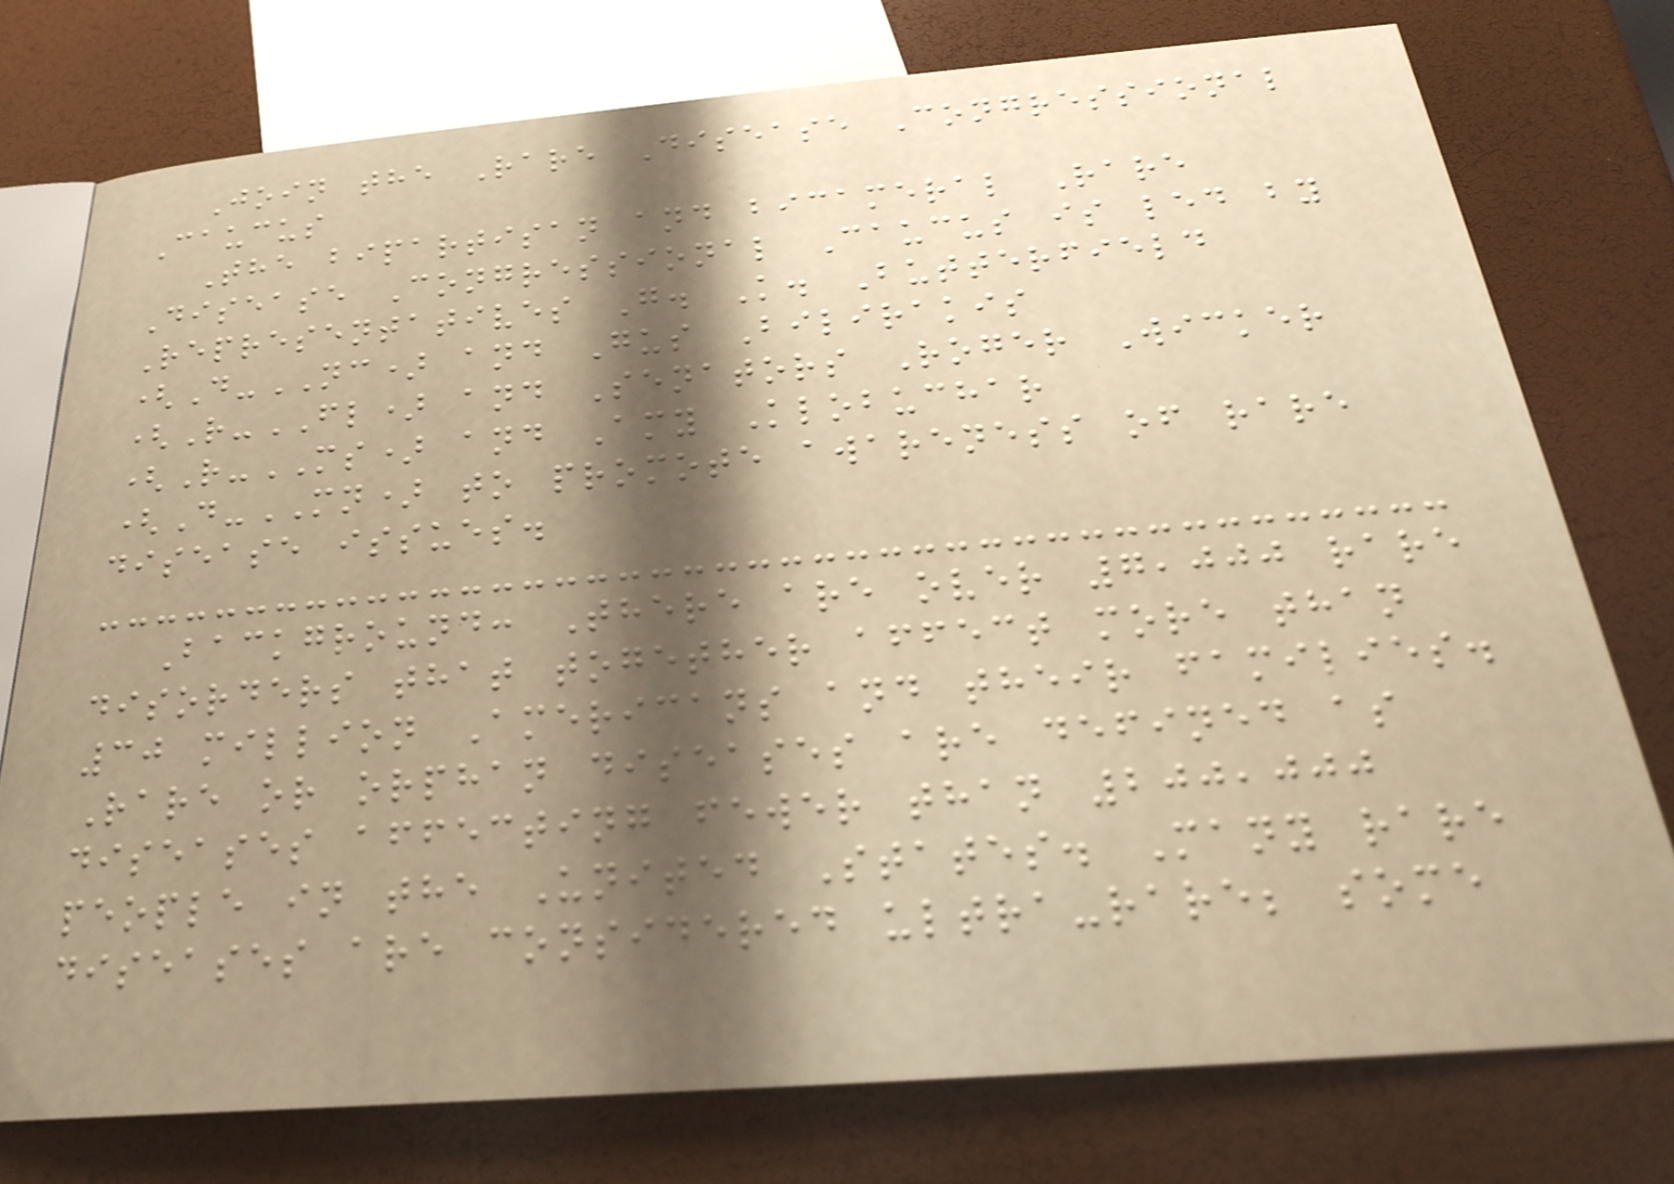Join the Rare Disease Congressional
Caucus
The bipartisan and bicameral Rare
Disease Congressional Caucus is led by
Representatives G. K. Butterfield
(D-NC) and Gus Bilirakis
(R-FL) and Senators Roger Wicker
(R-MS) and Amy Klobuchar
(D-MN) to promote awareness of rare
disease issues.
Background: There are over 7,000 rare
disorders that together affect more than
30 million Americans and their families.
Rare or orphan diseases are defined as
diseases affecting fewer than 200,000
people in the United States. Many rare
diseases are considered ultra-rare; some
